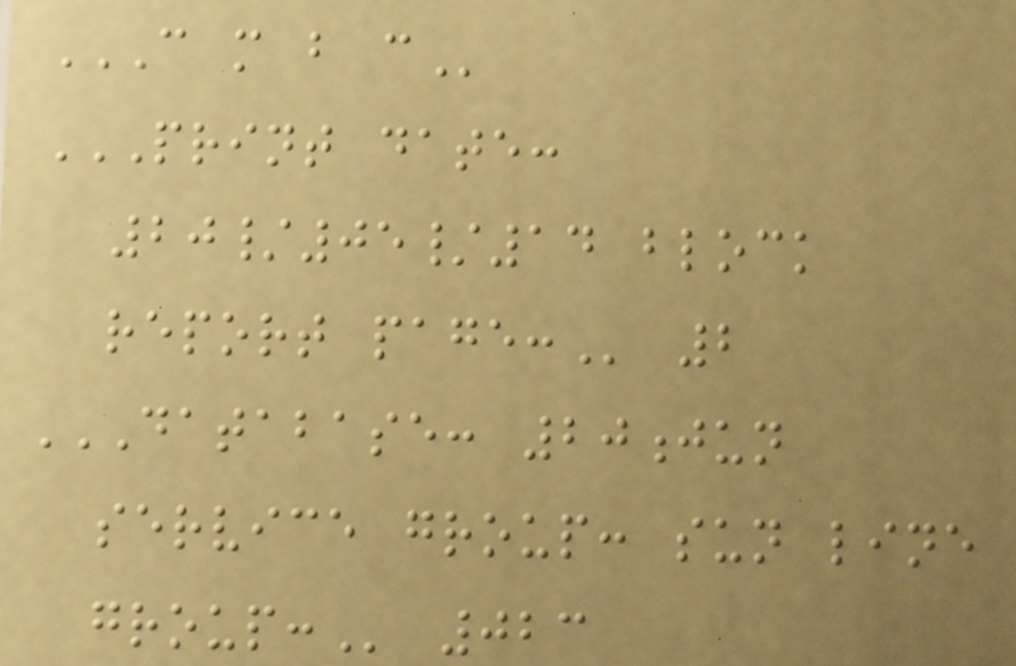C M B C
PRINT DATE:
20/05/14 BLOCK
REPORT PAGE: 2
DATABASE: 20JUN
SERVICE GROUP: SUN LINE
GROUP: 023
